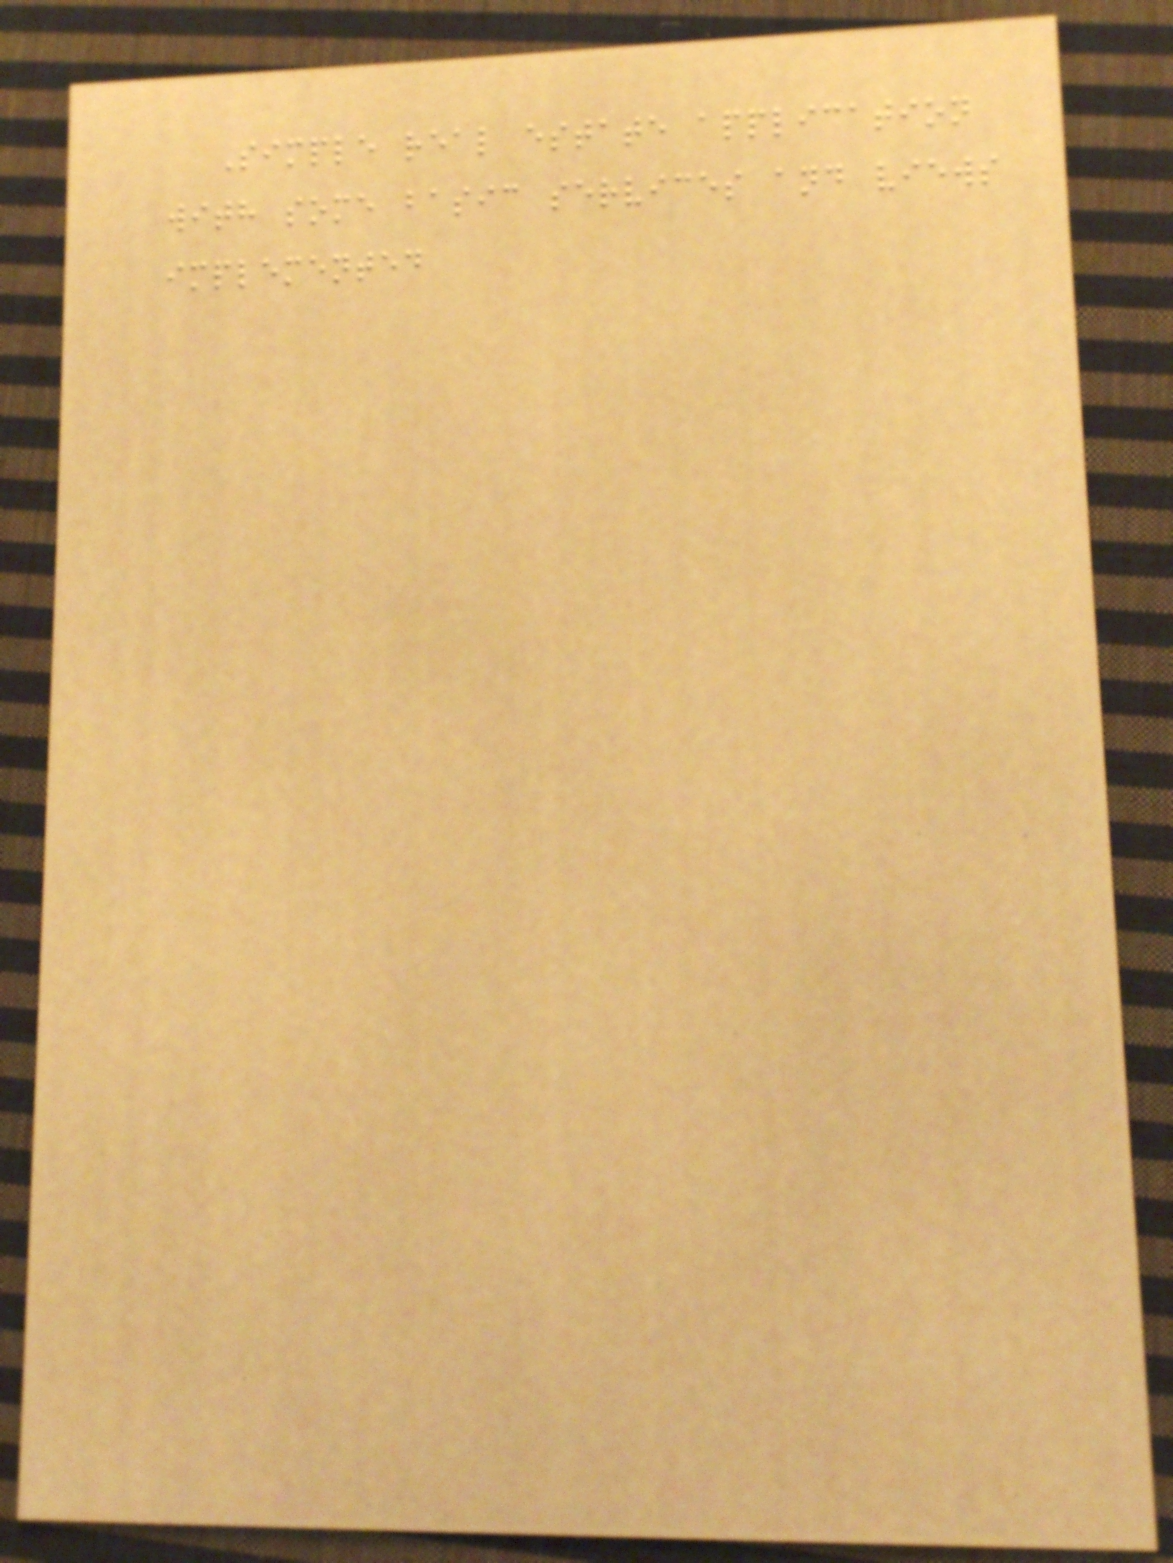Simple real estate application
with some basic services and views
implemented
